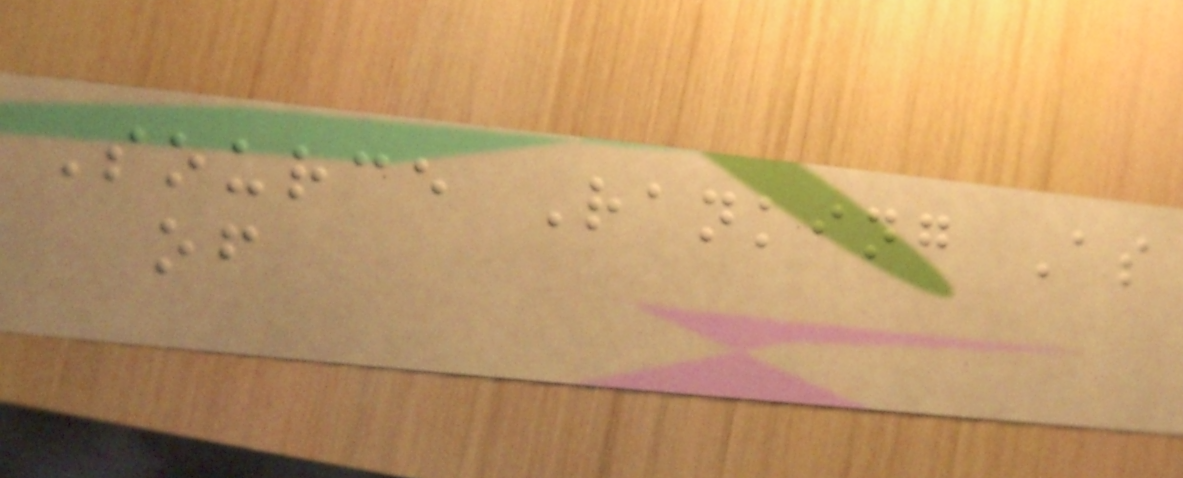Source Ranking As
of
